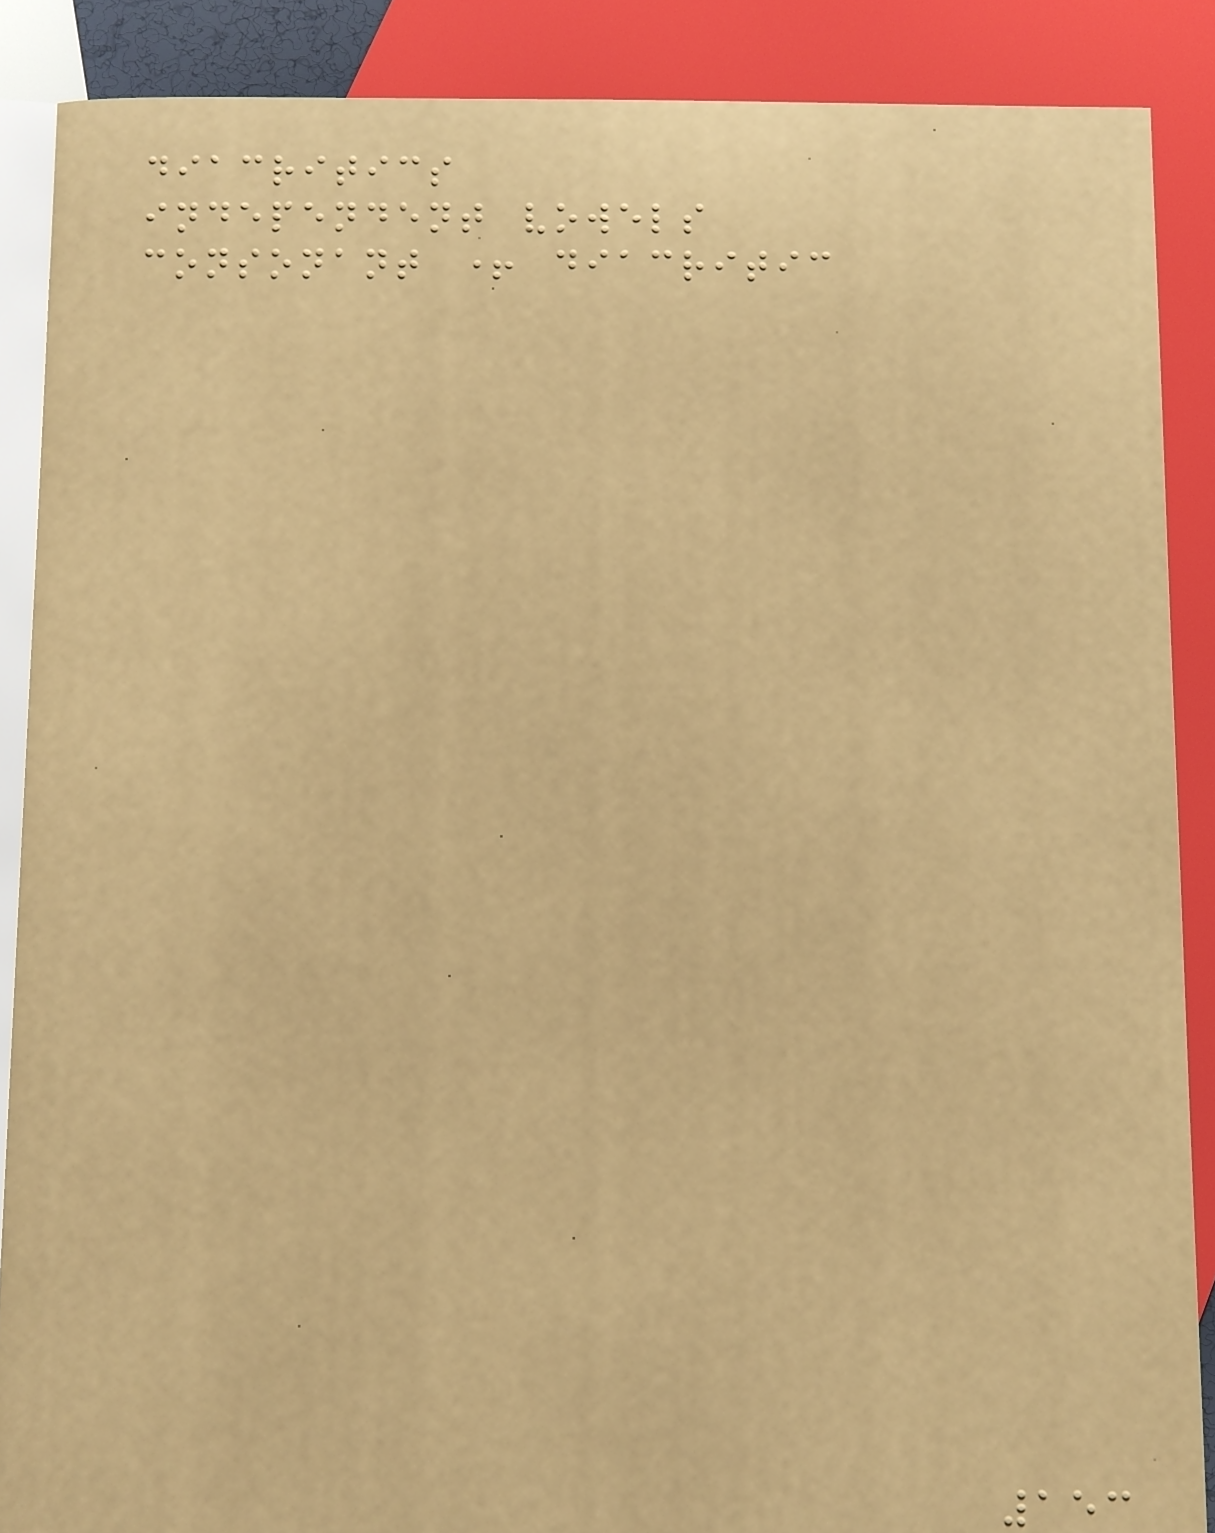diacritics
independent vowels
consonant + diacritic
153
